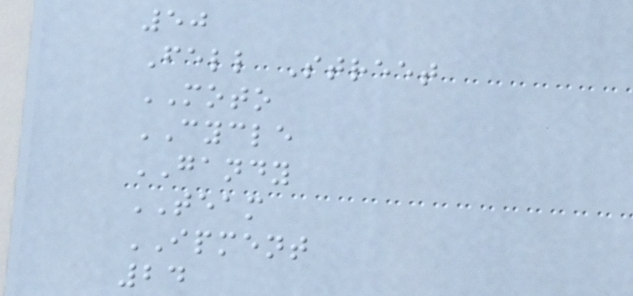50
Fell Street
MOTO
CYCLE
GANDY
TEAM
IPMENT
24
